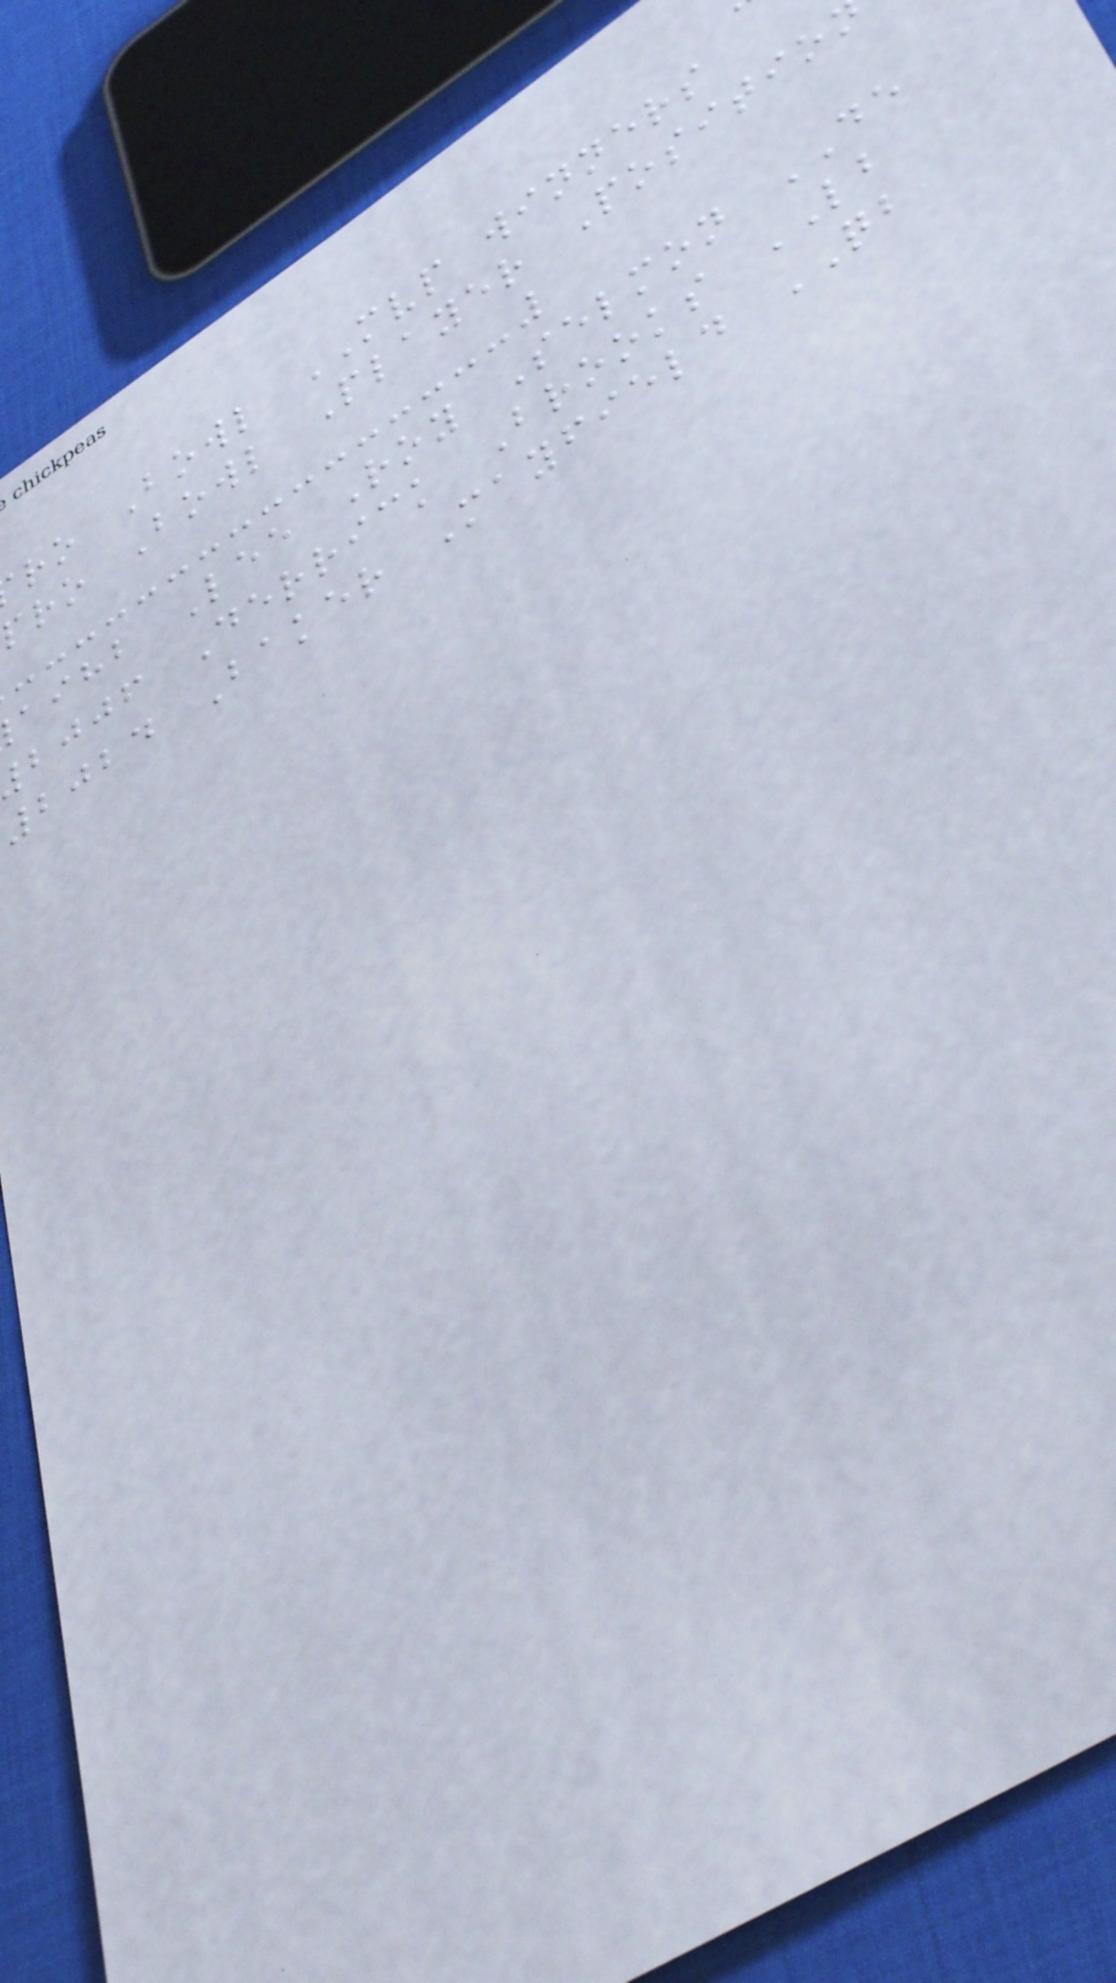ro Bowl MVP winners
pro Bowl Player Positio
aihb Lee Roy Selmon DE
bjjf Derrick Brooks LB
2024 Baker Mayfield QB
